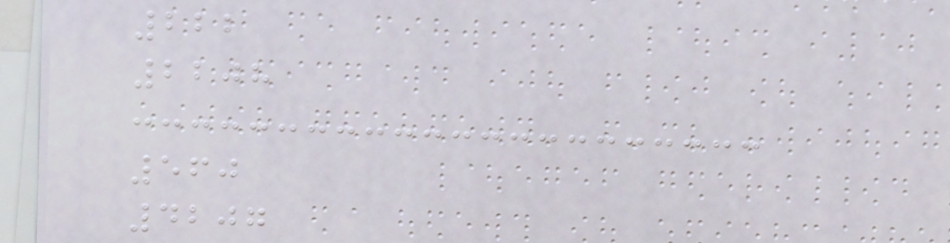222
2208
560
4207
